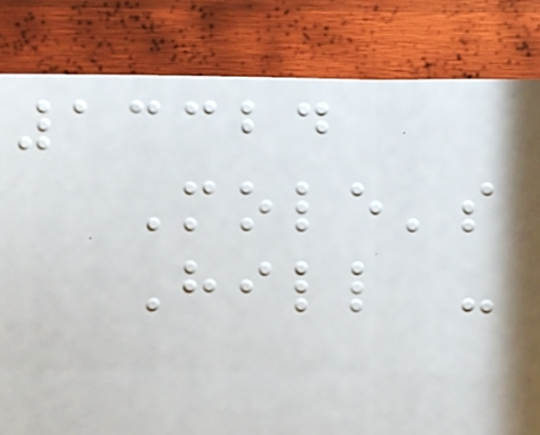13324
Mole's
Hill -
